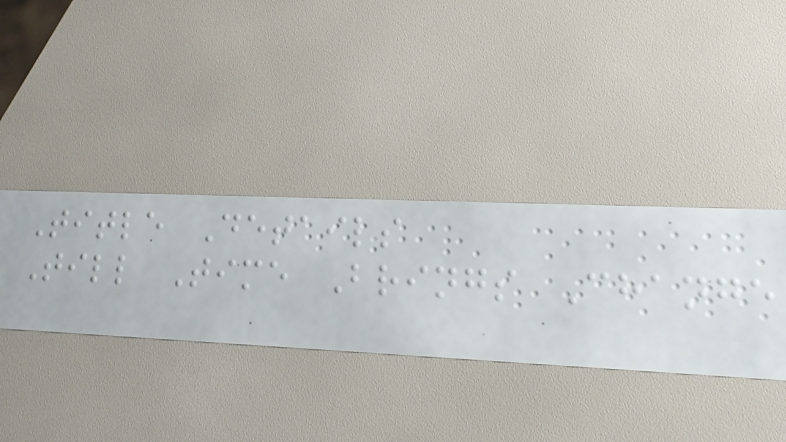Title Details
Till Time Brings Change
